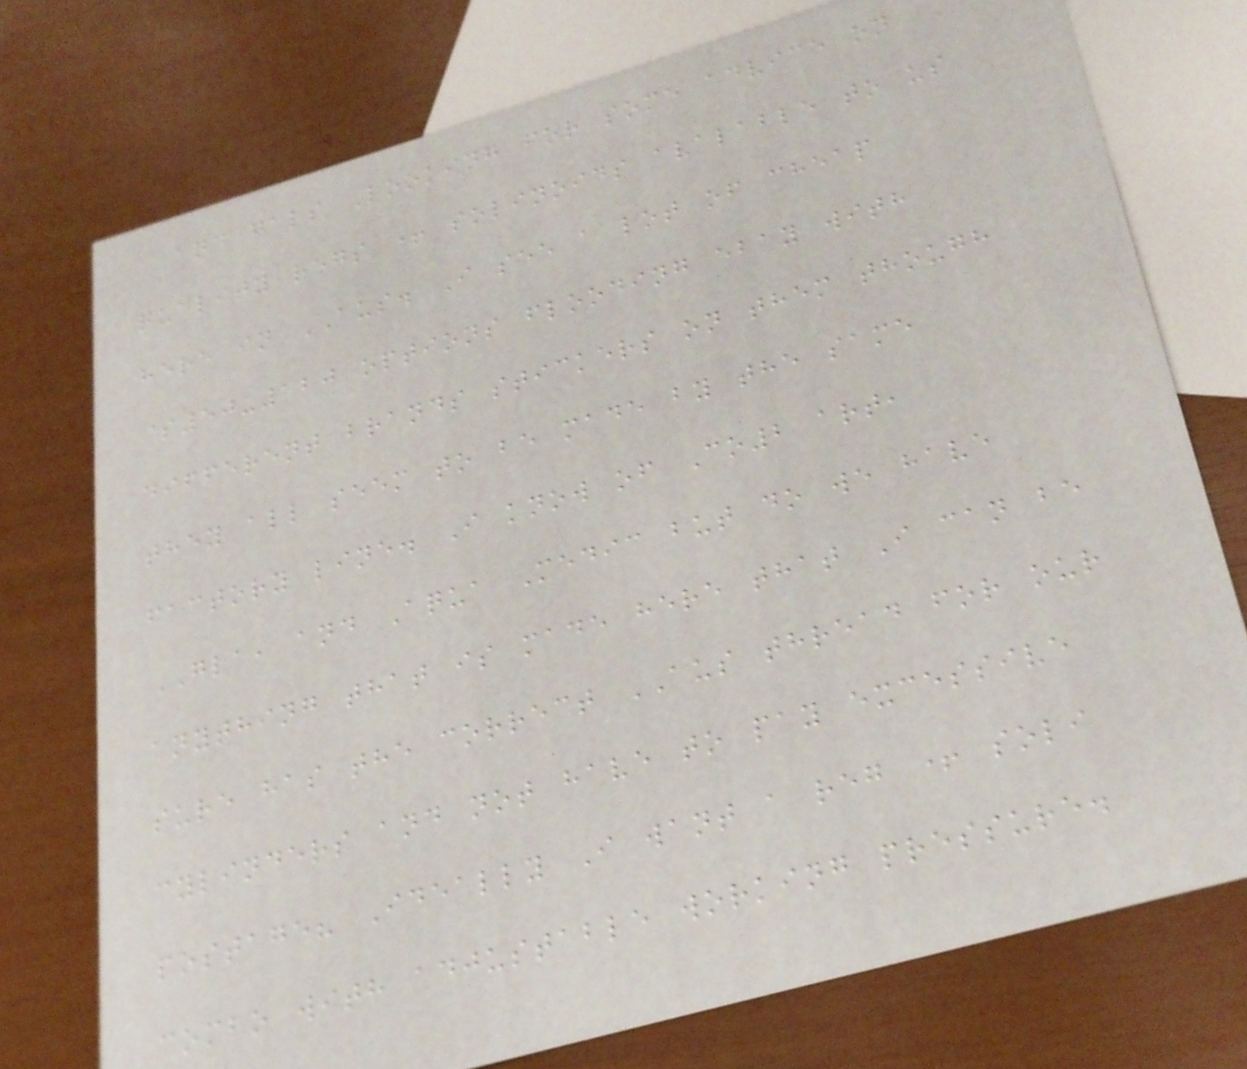and gals Looking for some advice on
quality regs + solinoids avalable to us
here in AUS. I see a lot of cheap
$50-120 options flooding ebay with
different brands stickers on them though
they all seem to be made by the same
factory line. I know of Co2 art,
GLA, and Aqua Medic but do we have
anything that is made here that I can be
sure has the correct AUS thread for our
cylinders and not have to pay excessive
postage? Ideally I want a reg + soli
combo with adjustable working pressure.
